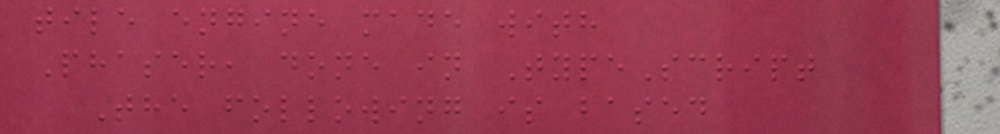tile engine made with
Phaser, done in TypeScript
The following is based
